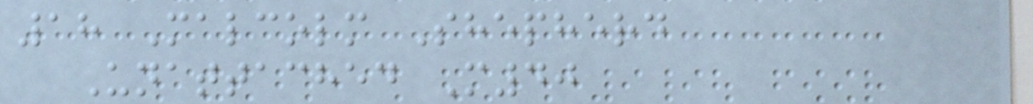18 Malcolm Shepherd
Unattached M40
